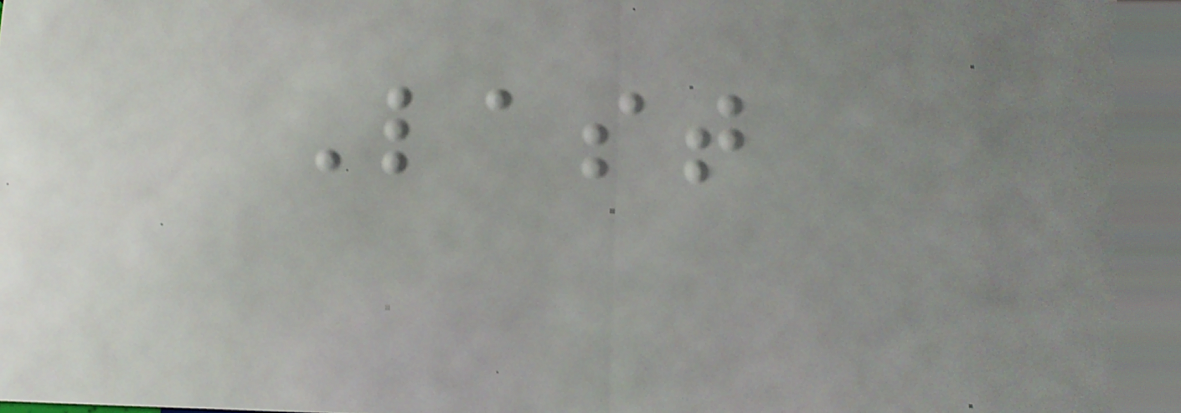Last
